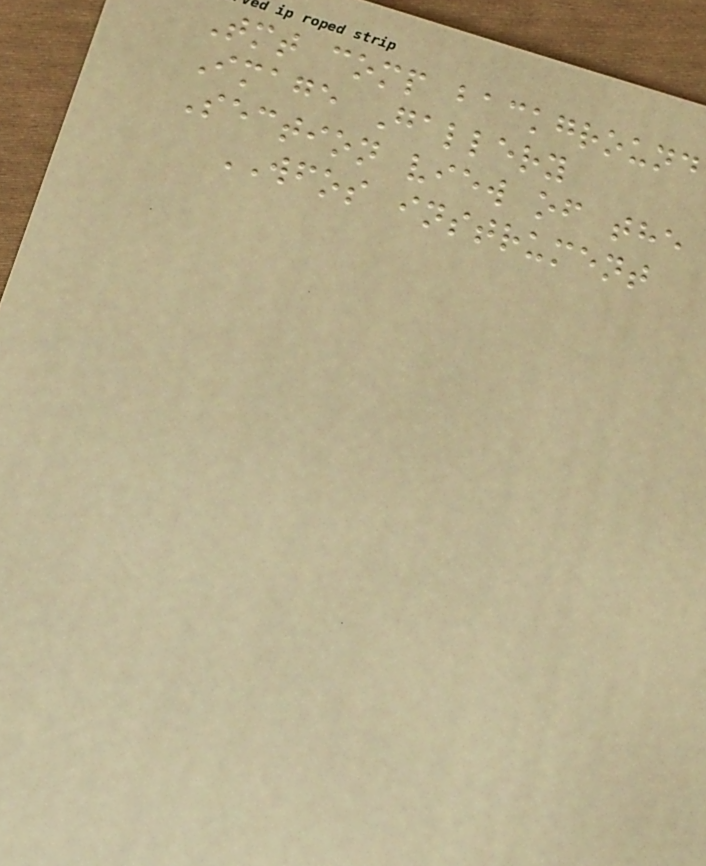Tmt comp background
Image Gallery
Section view of the
WFOS instrument
